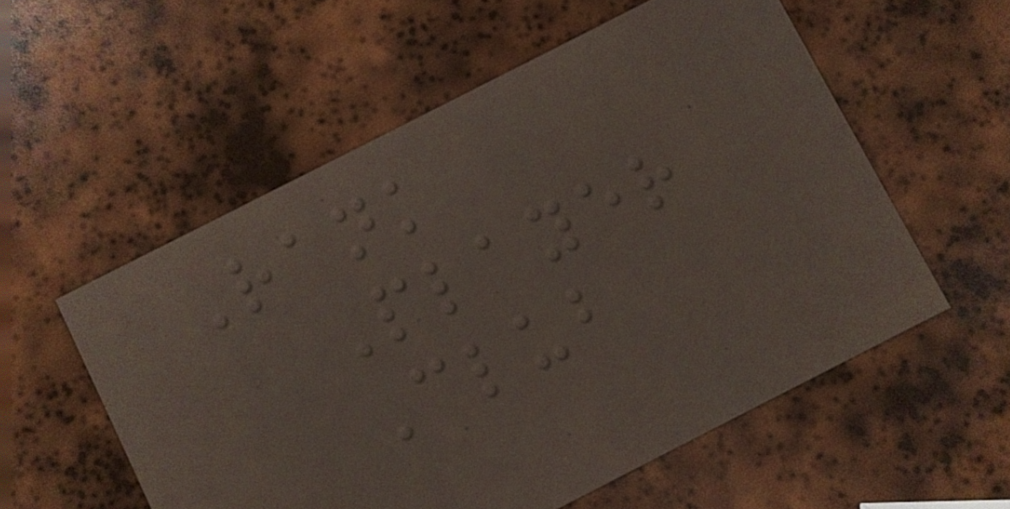Rank
Player
Club
